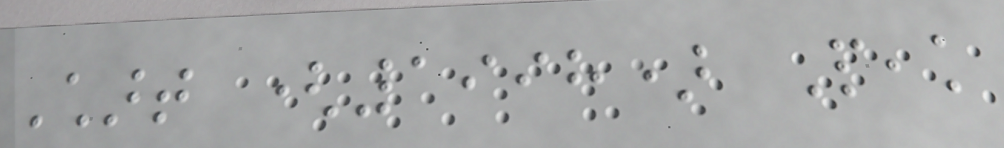Chart (1998) Peak
